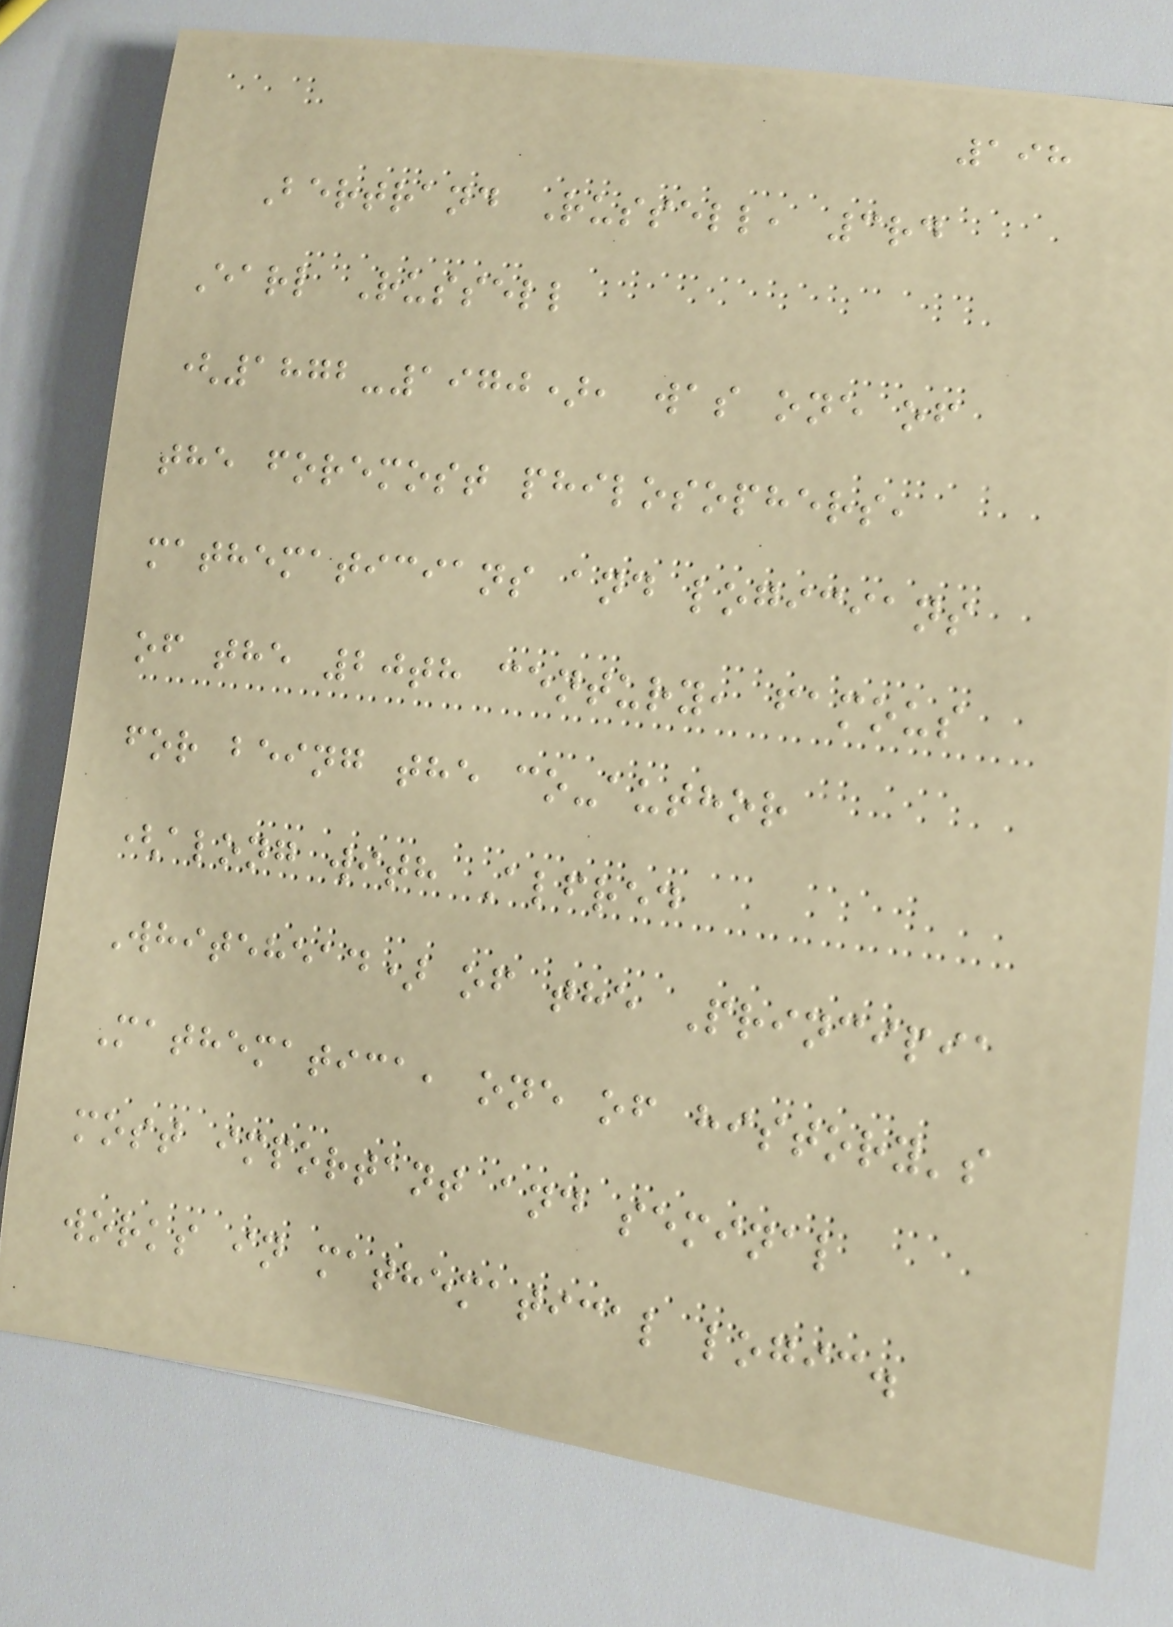198
Bertrand Russell, 3rd
Earl Russell
(1872-1970), was one of
the foremost philosophers,
mathematicians and logicians
of the 20th century, famous
for being the co-author
(along with Alfred
Whitehead) of the Principia
Mathematica, one of history's
most important and seminal
works in mathematical logic.
